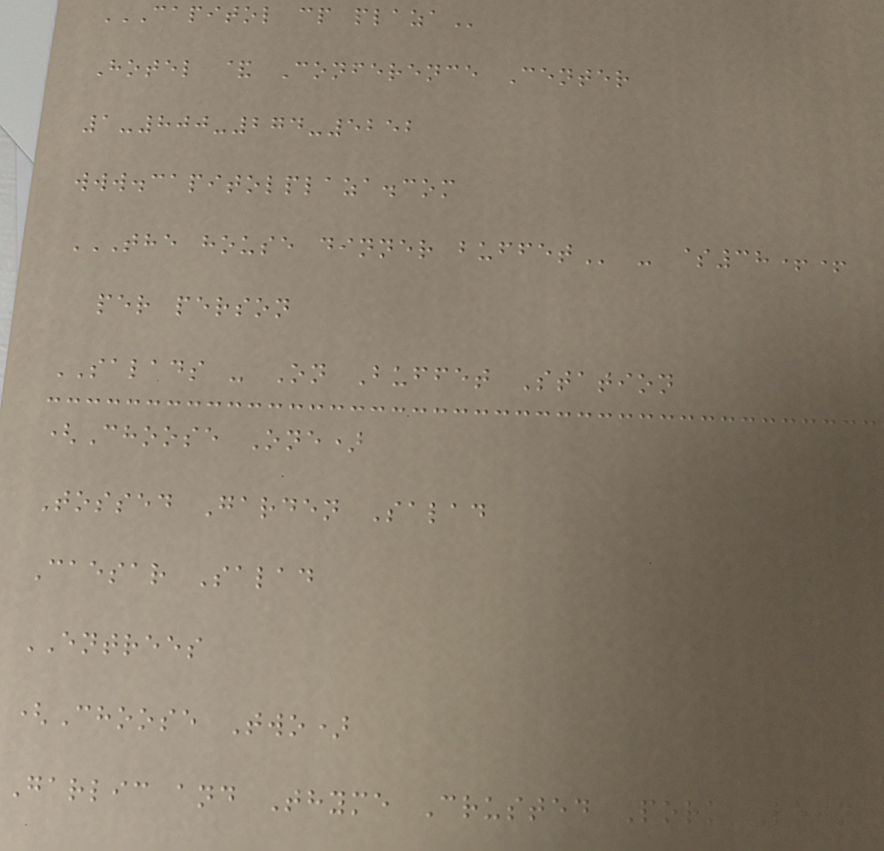CAPITOL CP PLAZA
Hotel & Conference Center
1-800-274-5252
www.capitolplaza.com
THE HOUSE DINNER BUFFET - $38++
per person
SALADS - On Buffet Station
(Choose One)
Tossed Garden Salad
Caesar Salad
ENTREES
(Choose Two)
Garlic and Thyme Crusted Pork Loin
